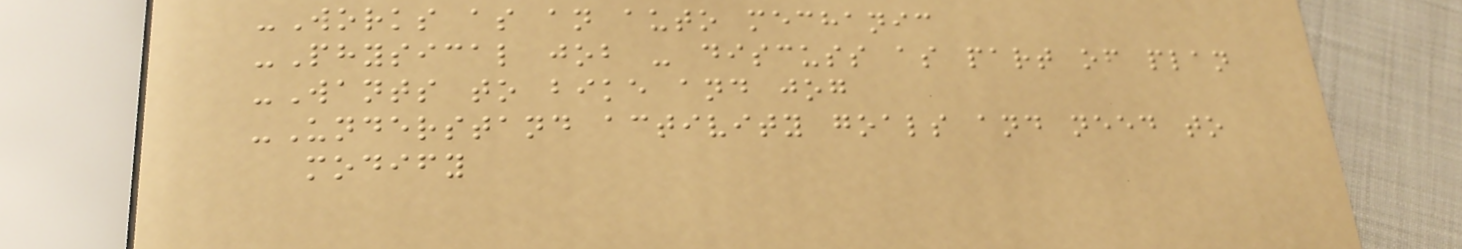-Works as an auto mechanic
-Physical job - discuss as part of plan
-Wants to bike and jog
-Understand activity goals and need to
modify
